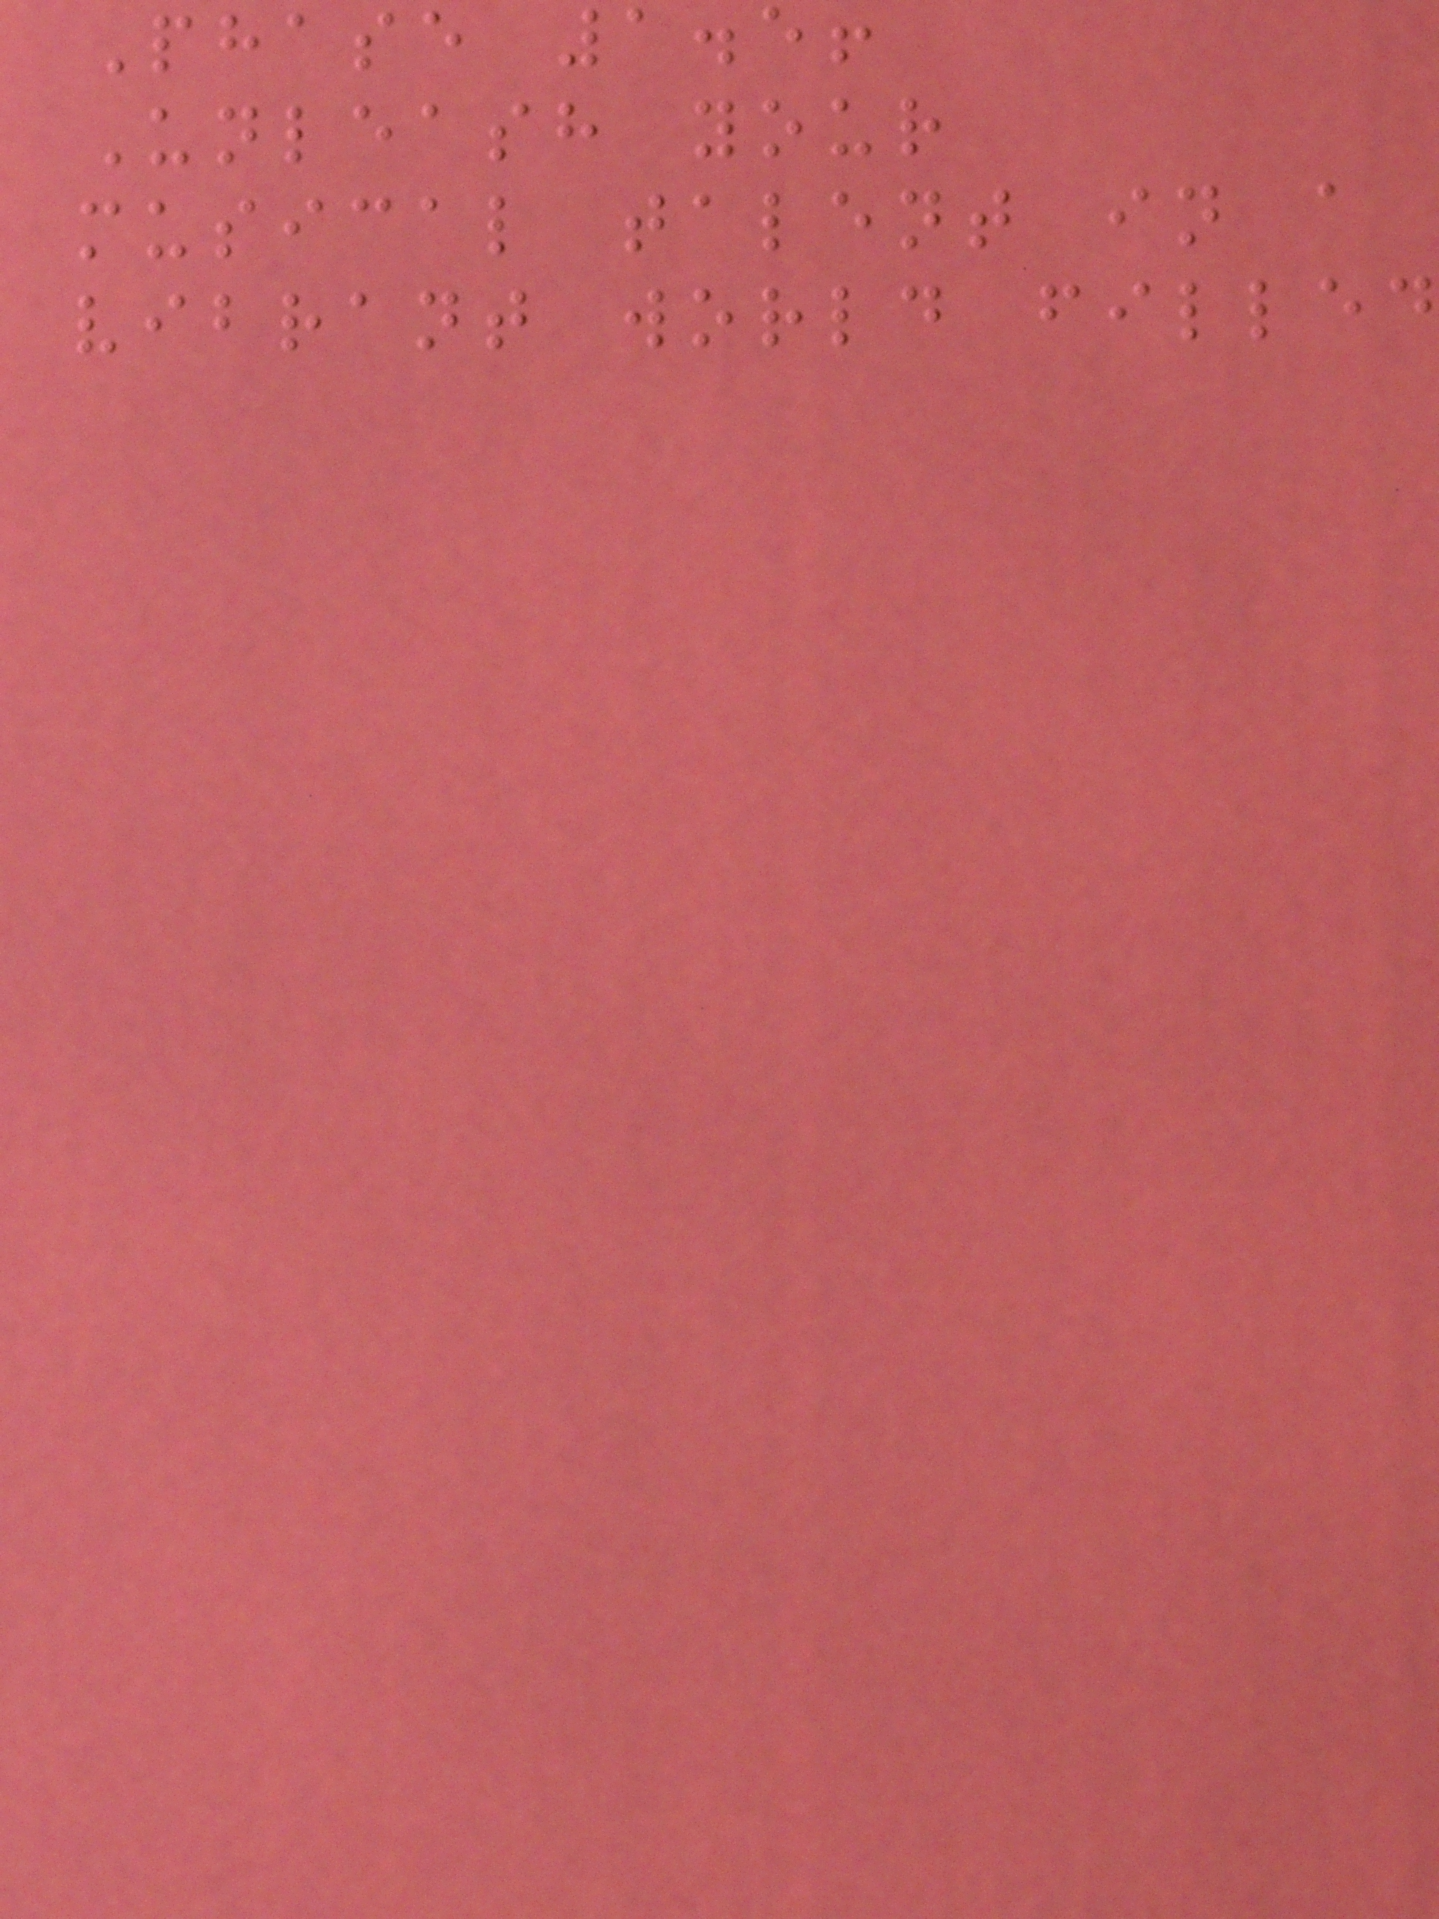Phase 1.5!
Unleash your
musical talent in a
vibrant world filled
